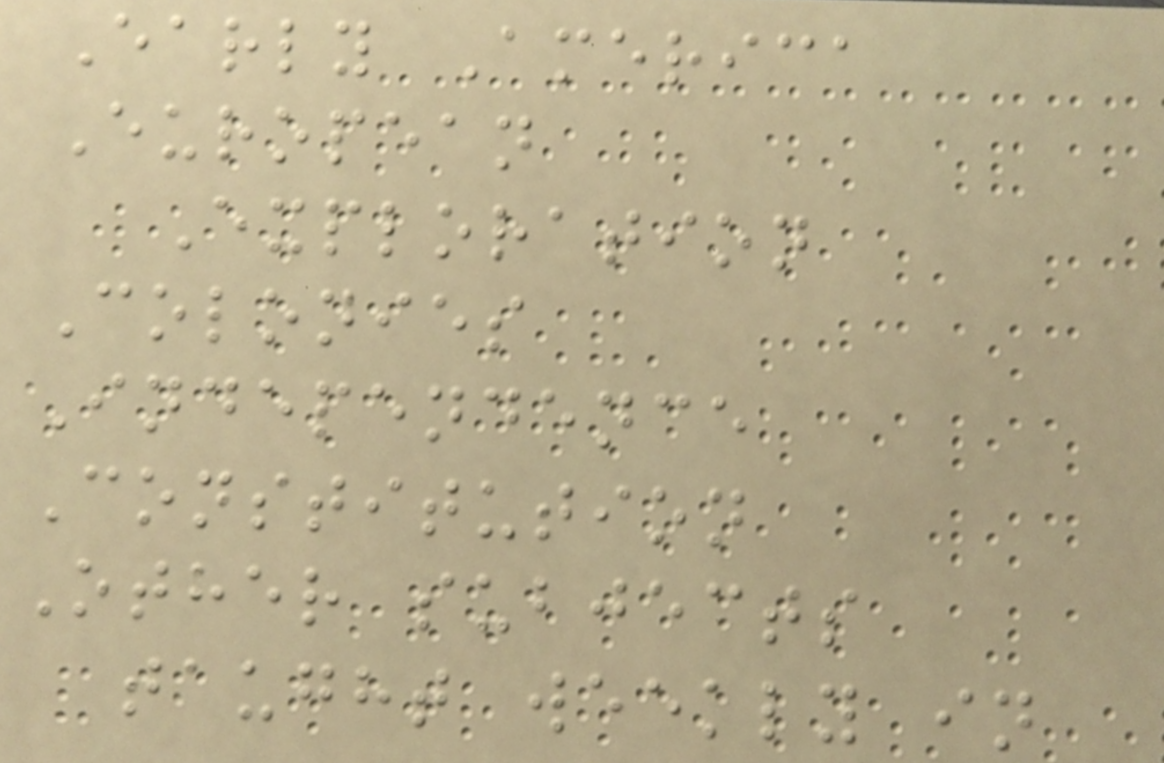Early America
European
Exploration
Colonies
Independence
Constitution
Other subjects
taught weekly in
